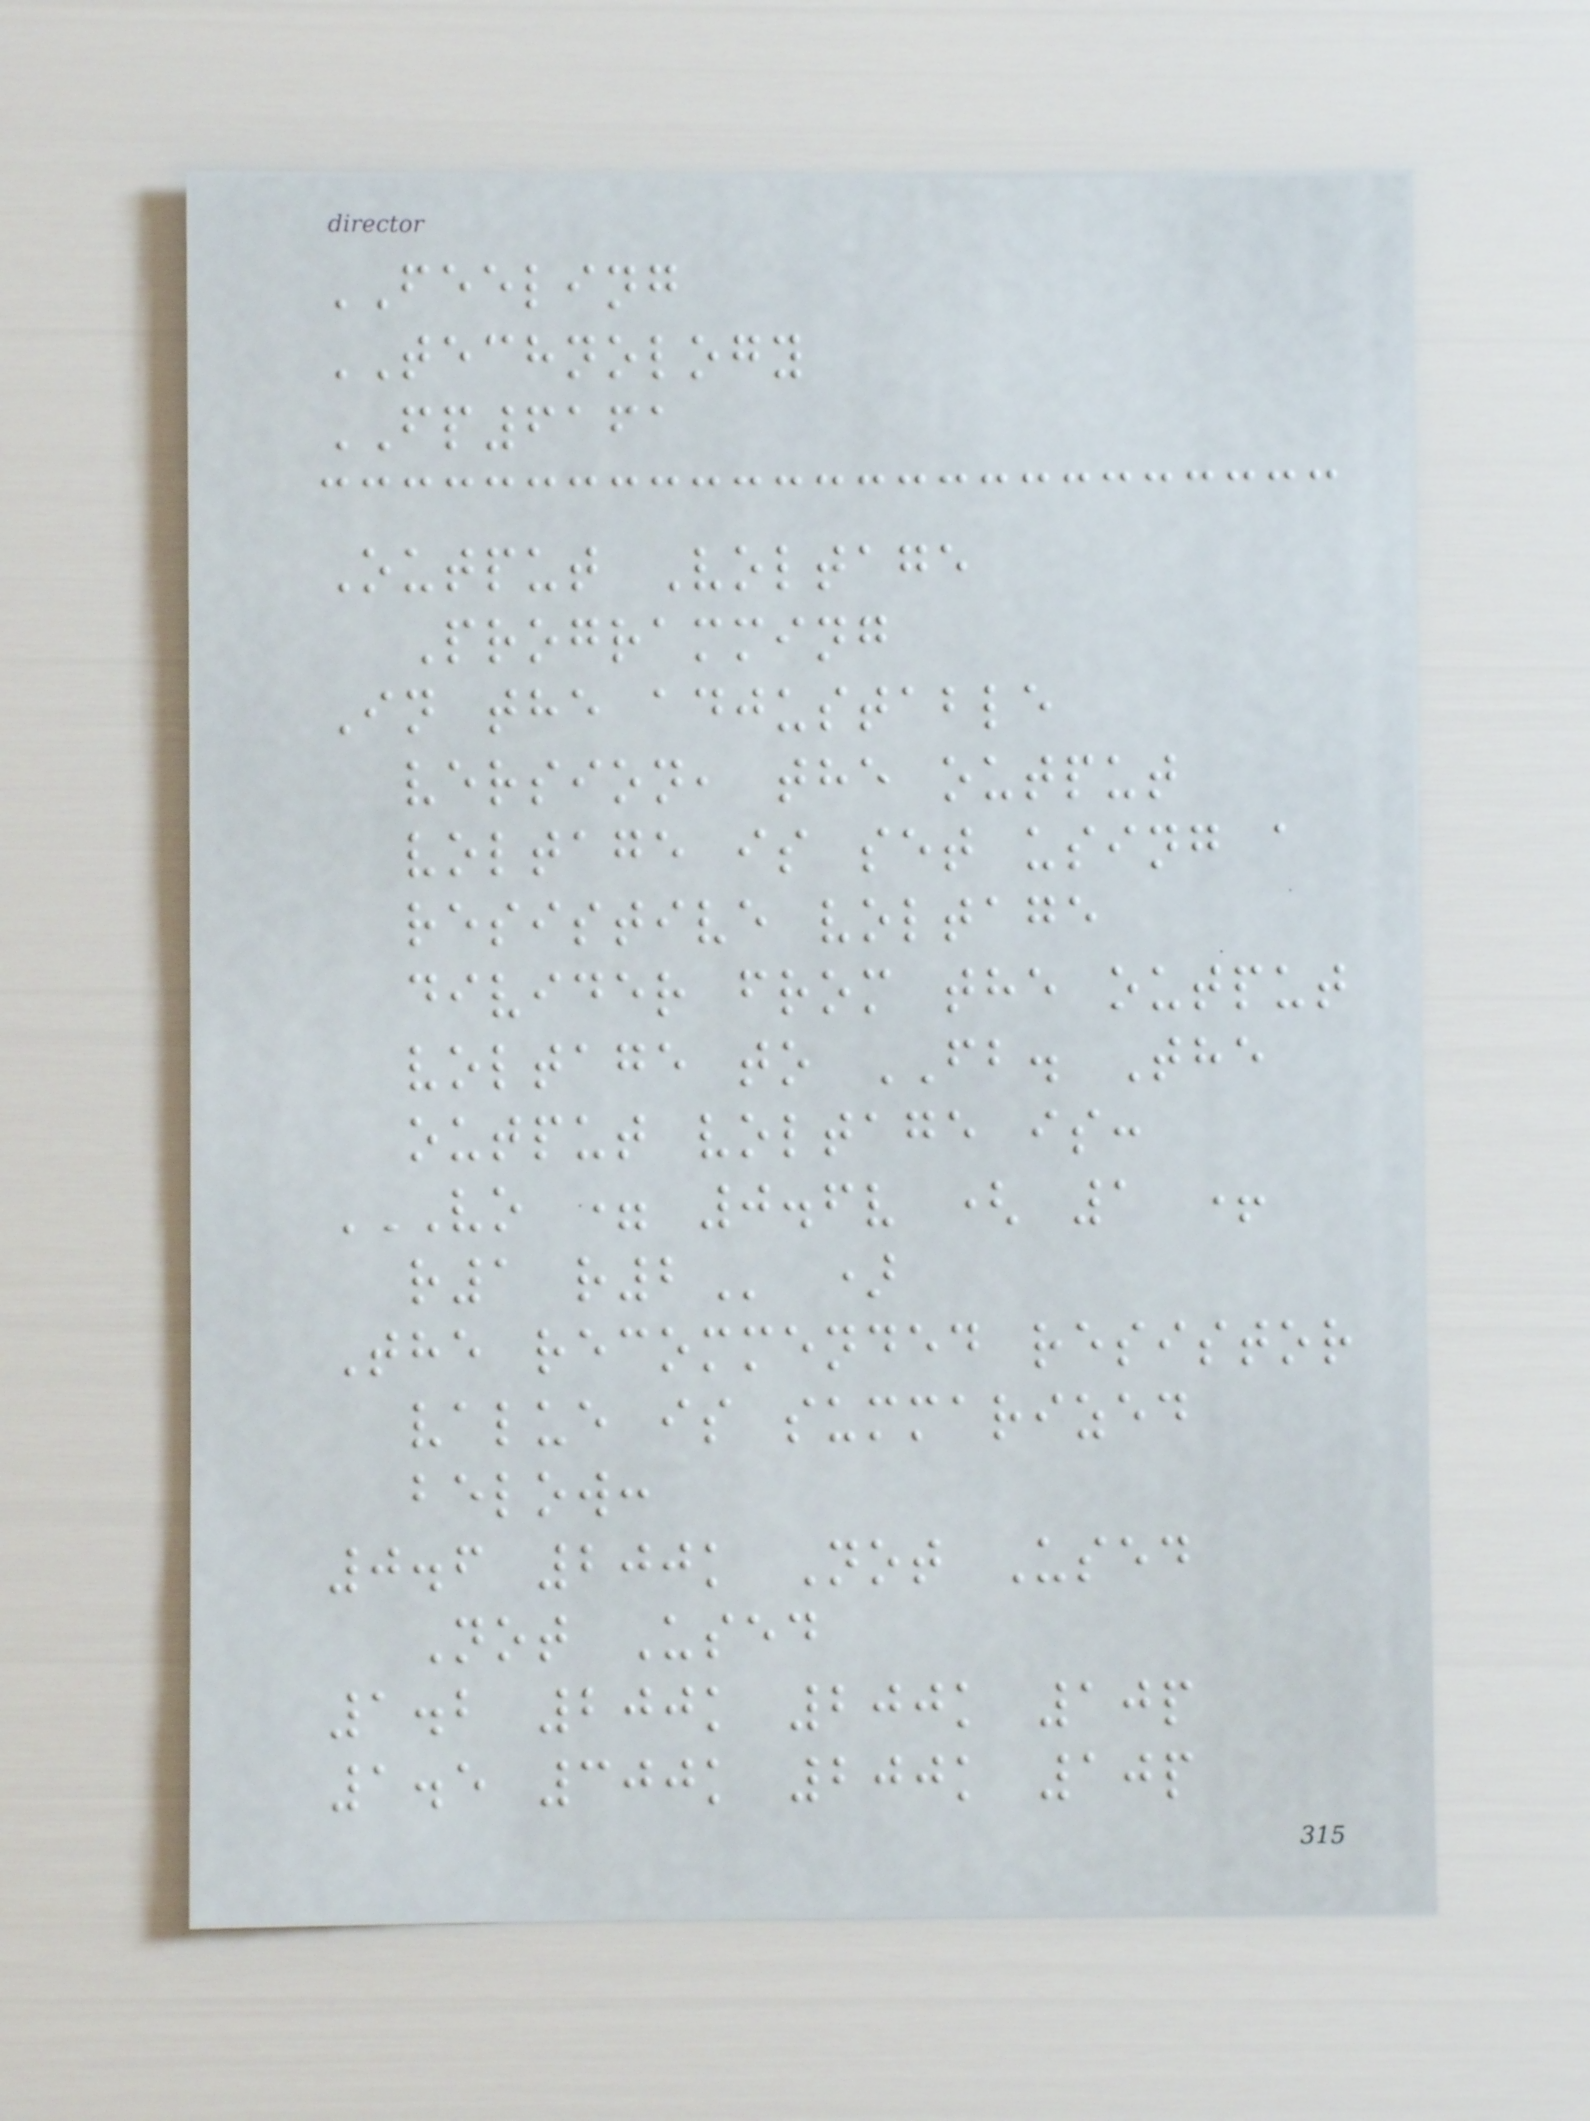FEELING
TECHNOLOGY
FP6161
Output Voltage
Programming
In the adjustable
version, the output
voltage is set using a
resistive voltage
divider from the output
voltage to FB. The
output voltage is:
VO = 0.6V ( 1 +
R1 R2 )
The recommended resistor
value is summarized
below:
0.6 200k Not Used
Not Used
1.2 200k 200k 10p
1.5 300k 200k 10p
